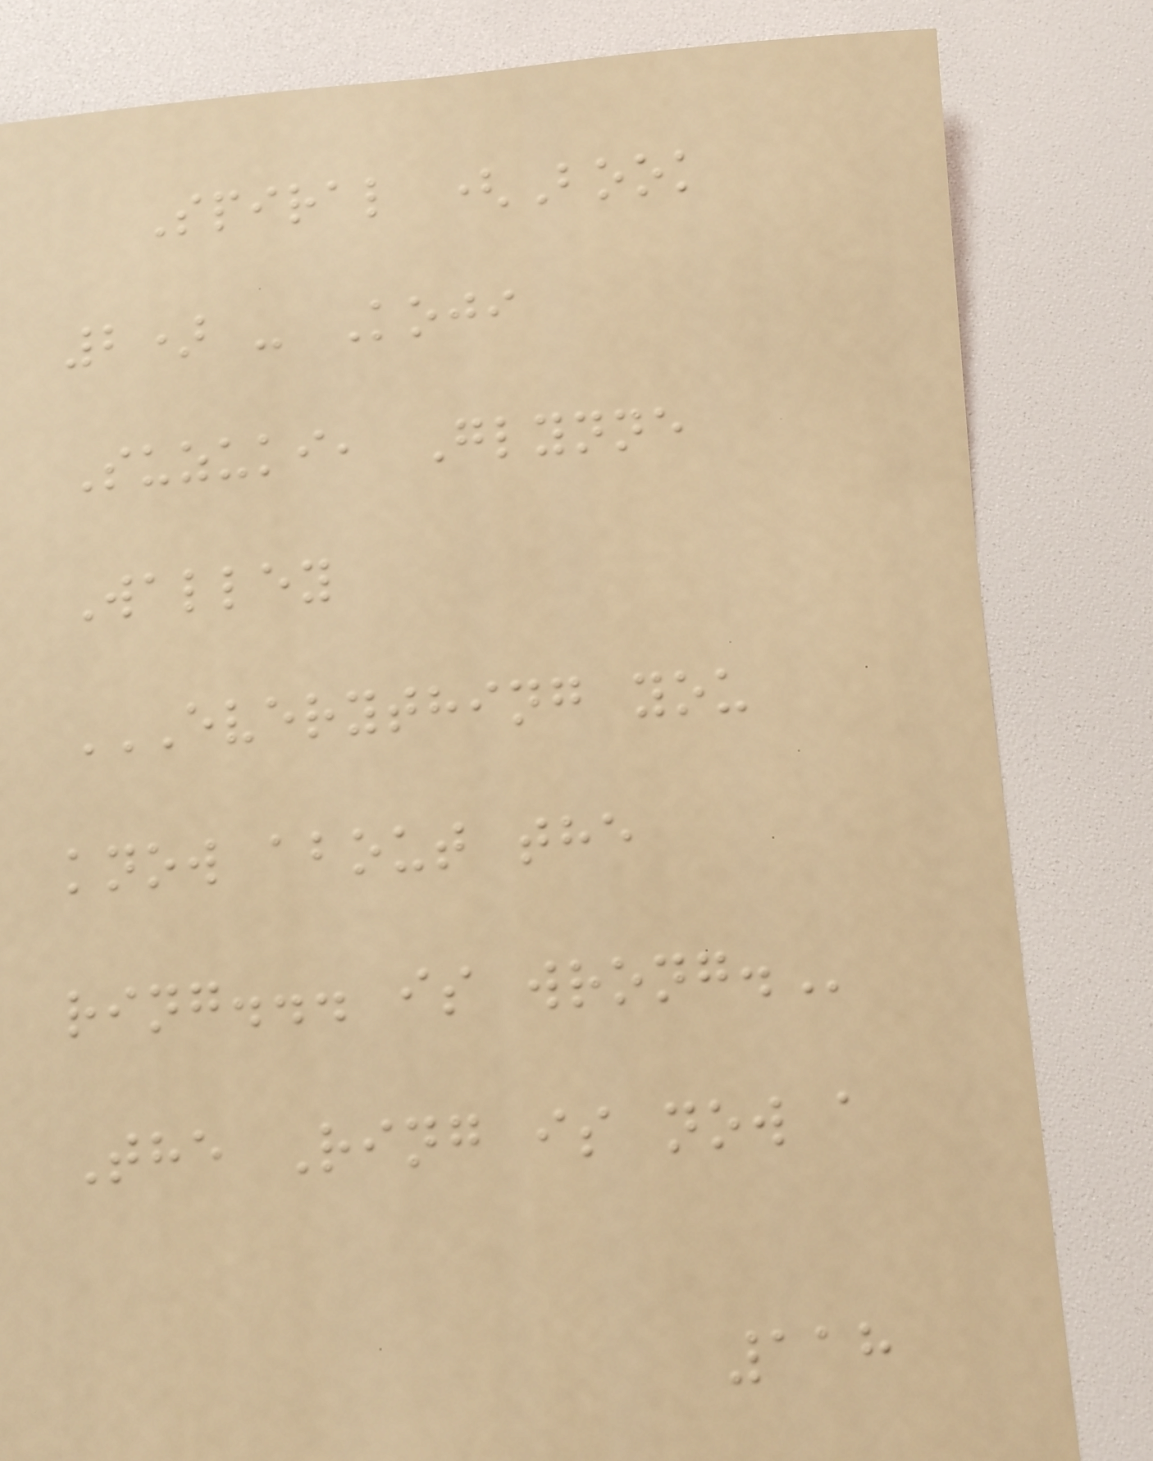Spiral (Book
2) - Koji
Suzuki, Glynne
Walley
EVERYTHING YOU
KNOW ABOUT THE
RING... IS WRONG.
The Ring is now a
118
